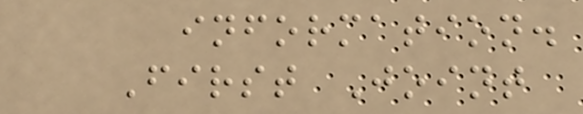information.
First Joint
